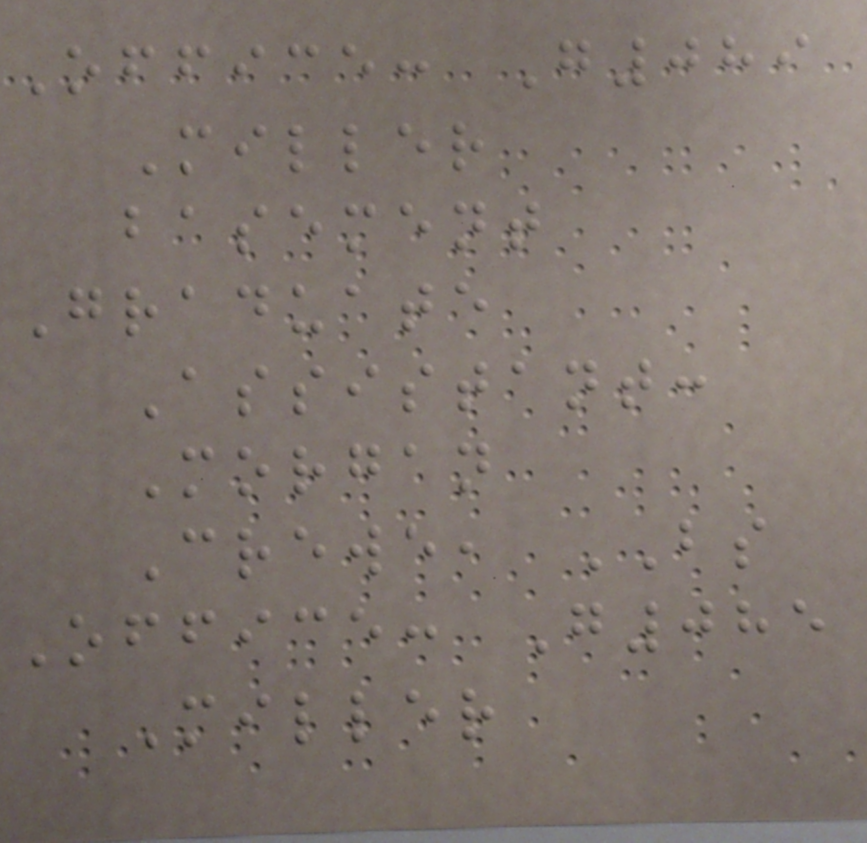Office: G089
Miller
basement
Graduate
Assistant:
Morgan
Crewe, BS
Office: G085
Miller
